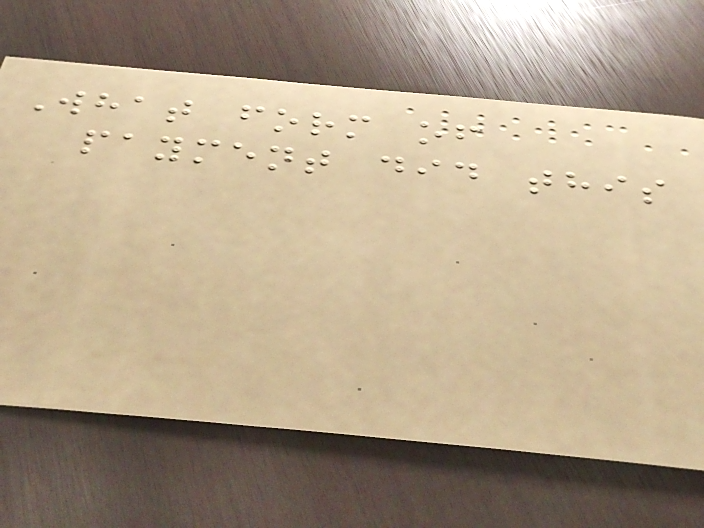What form of
payment did this
